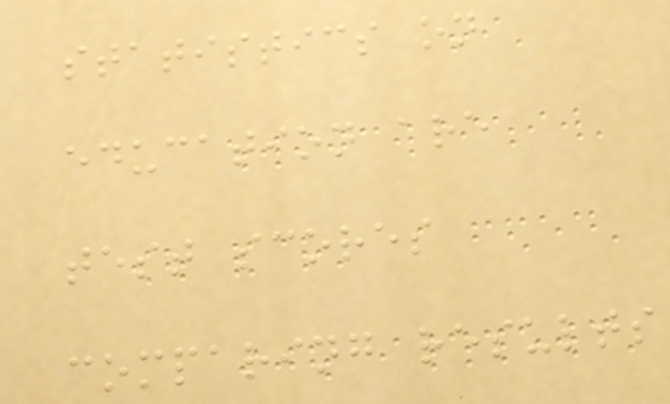statistics on
education are
test scores
comparing results
